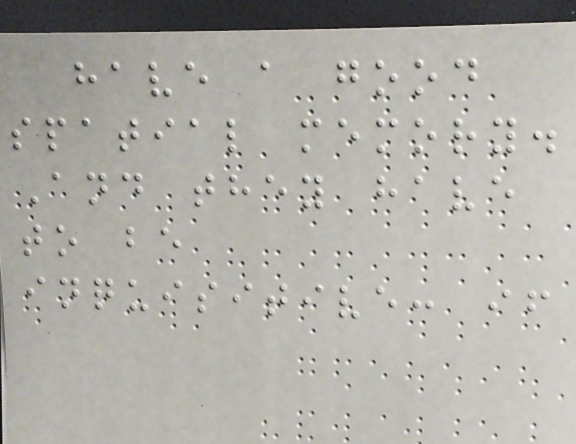have a good
spatial memory.
And they have
to be
inquisitive: if
